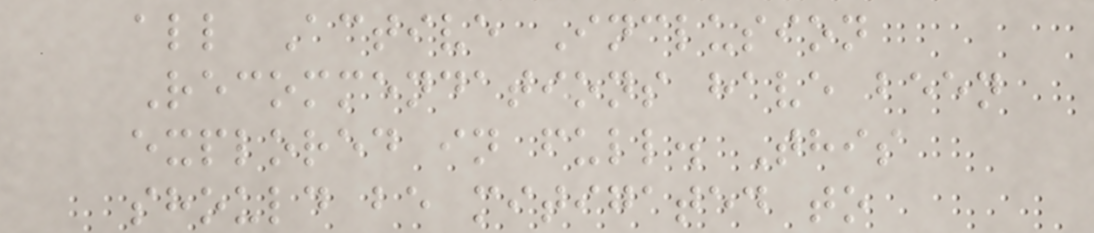all Active Inclusion
Recommendations have been
explored in full. This
should be mitigated to
